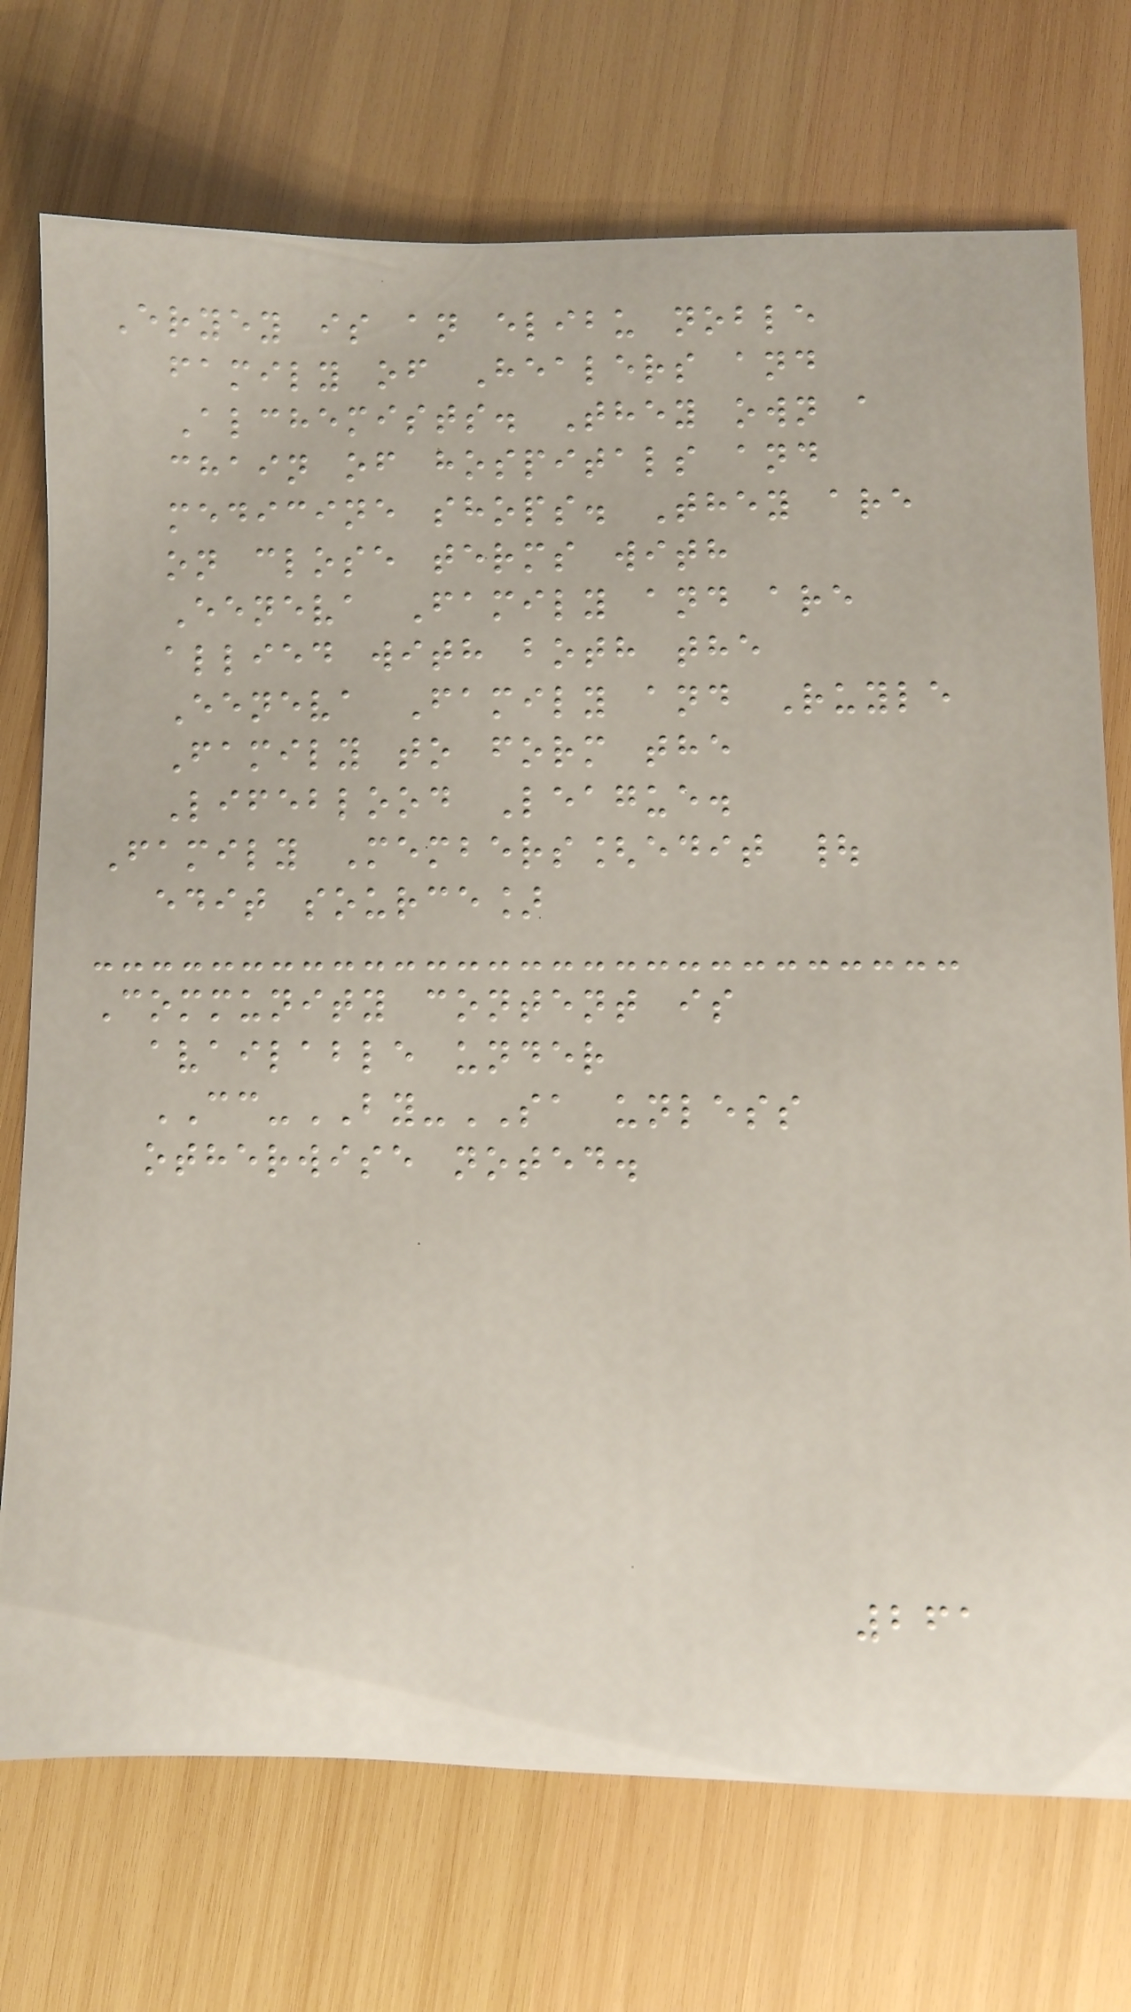Eryey is an elibu noble
family of Healers and
Alchemists. They own a
chain of hospitals and
medicine shops. They are
on close terms with
Eeneva Family and are
allied with both the
Eeneva Family and Ruyle
Family to form the
Lifeblood League.
Family Members[edit |
edit source]
Community content is
available under
CC-BY-SA unless
otherwise noted.
261
